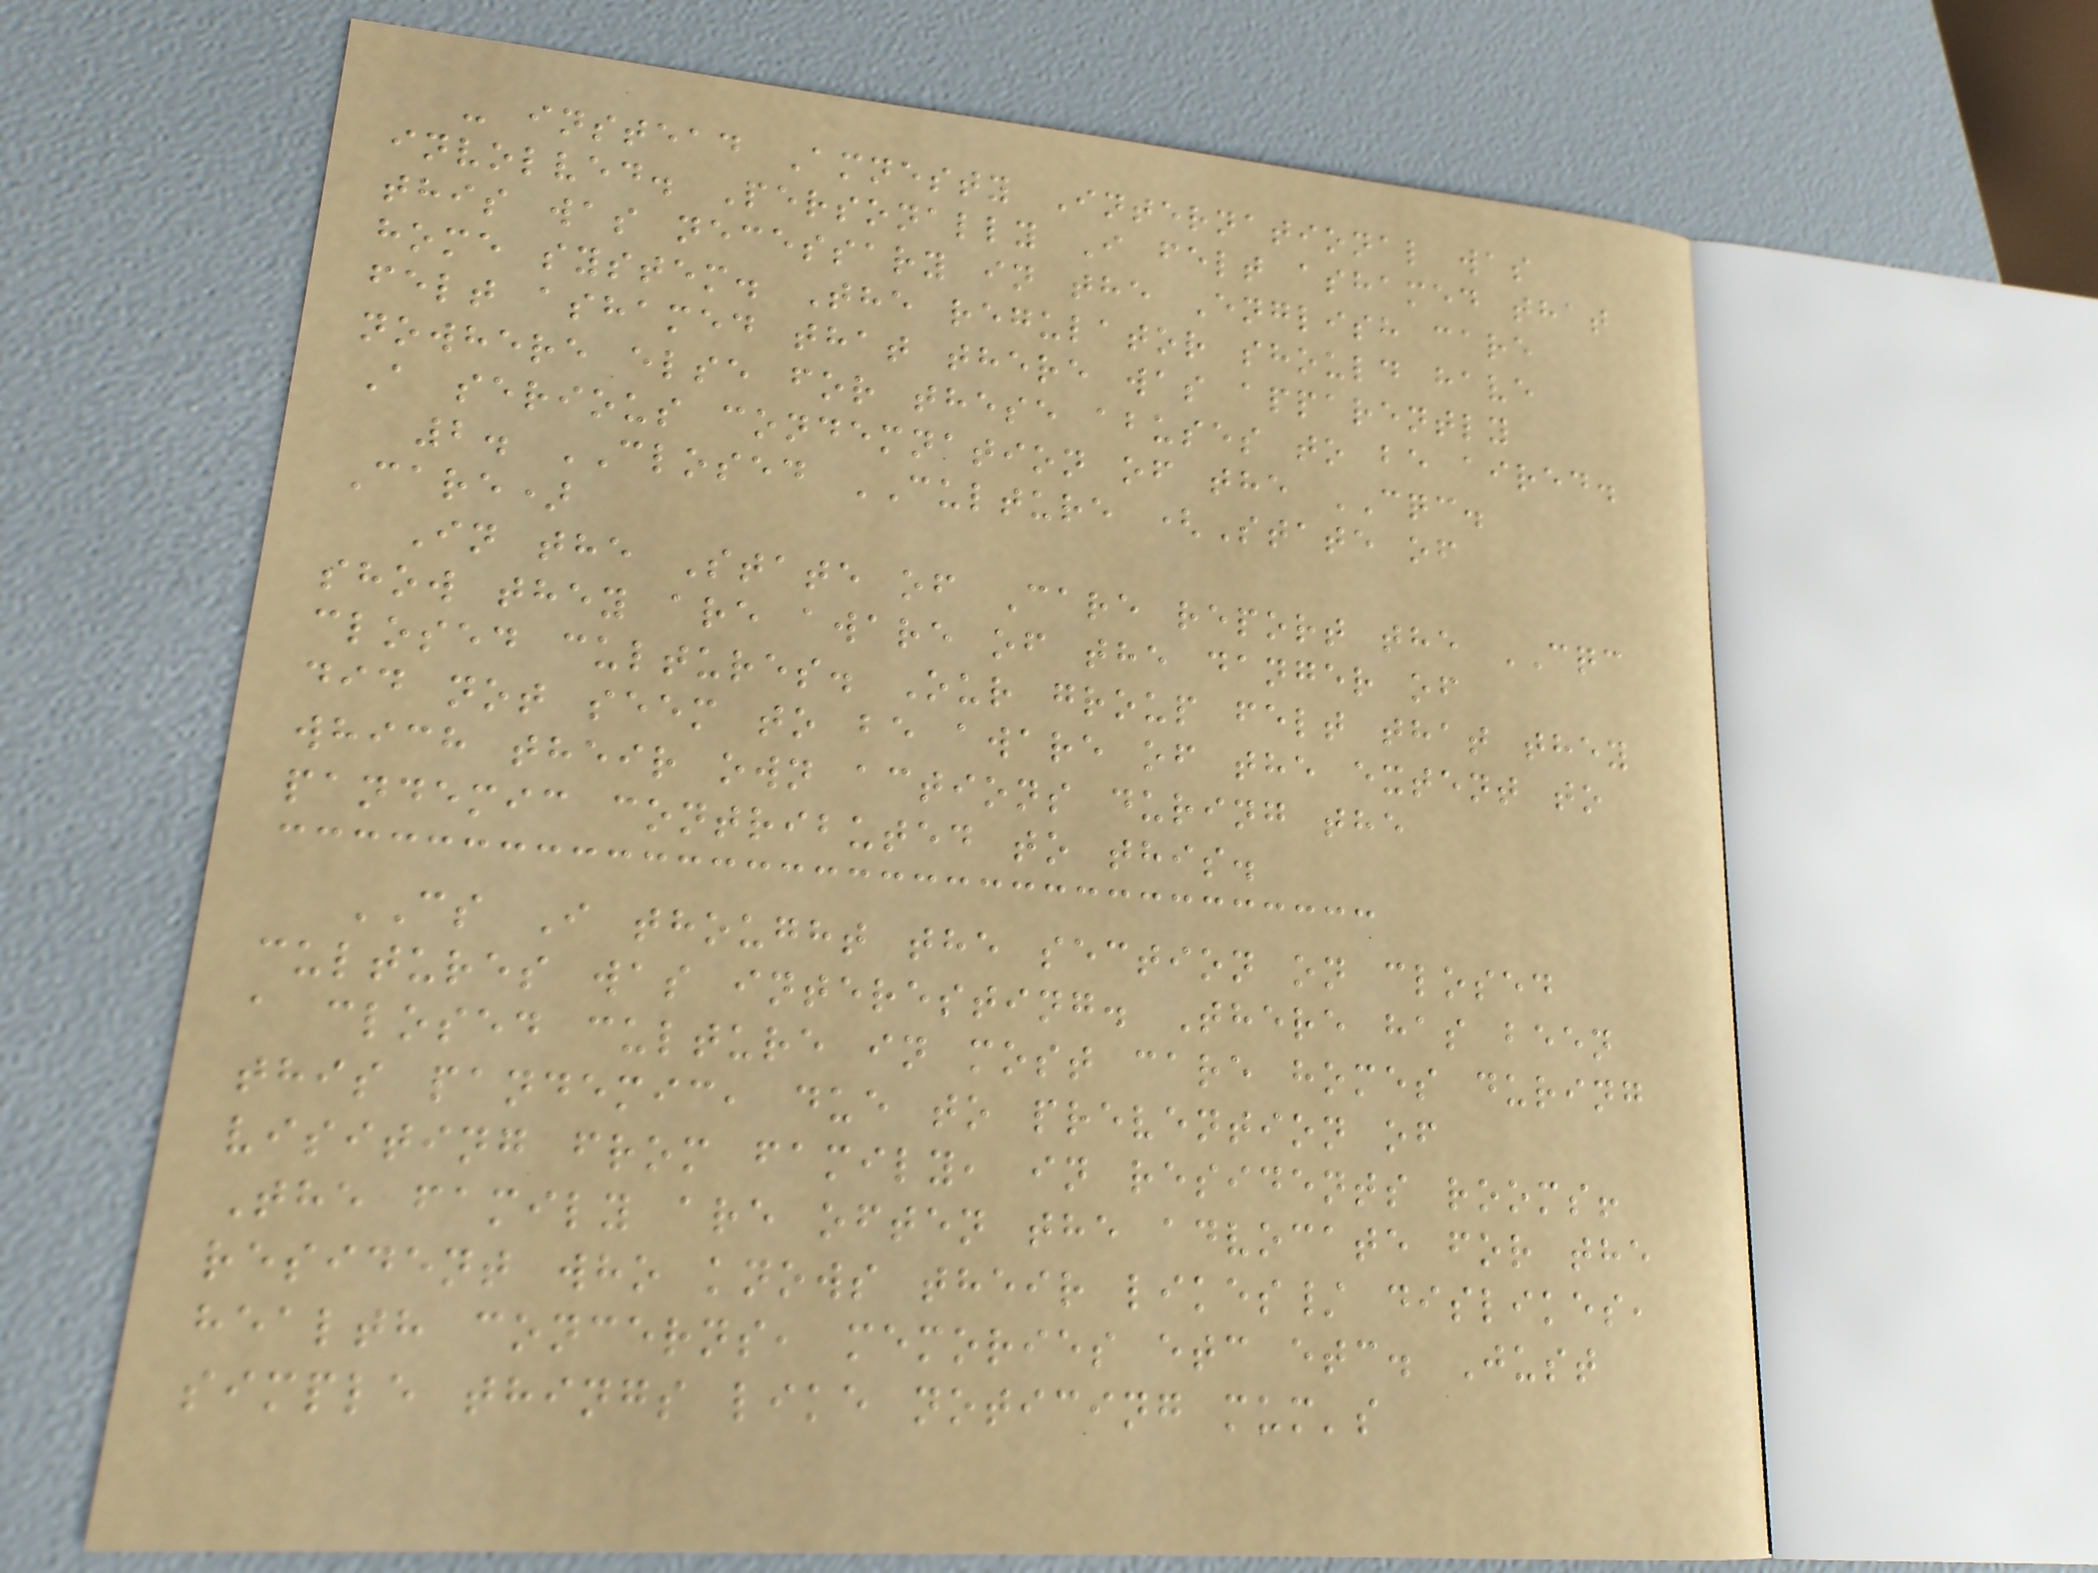- instead Amnesty International was
involved. Personally I felt ashamed that
this was necessary in the English care
home system. The regulator should have
felt ashamed that there was apparently
nowhere else for these abuses to be aired.
A serious condemnation of the CQC.
2. CLOSED CULTURE (State of
Care)
In the State of Care report the CQC
show they are aware of the danger of
closed cultures. Our group felt that they
did not seem to be aware of the extent to
which their own actions during the
pandemic contributed to this.
CS I thought the section on closed
cultures was interesting. There has been
a closed culture in most care homes during
this pandemic, due to prevention of
visiting from family, in residents rooms!
The family are often the advocate for the
resident who knows their likes/ dislikes,
health concerns, memories etc etc. Just
simple things like noticing mum's
